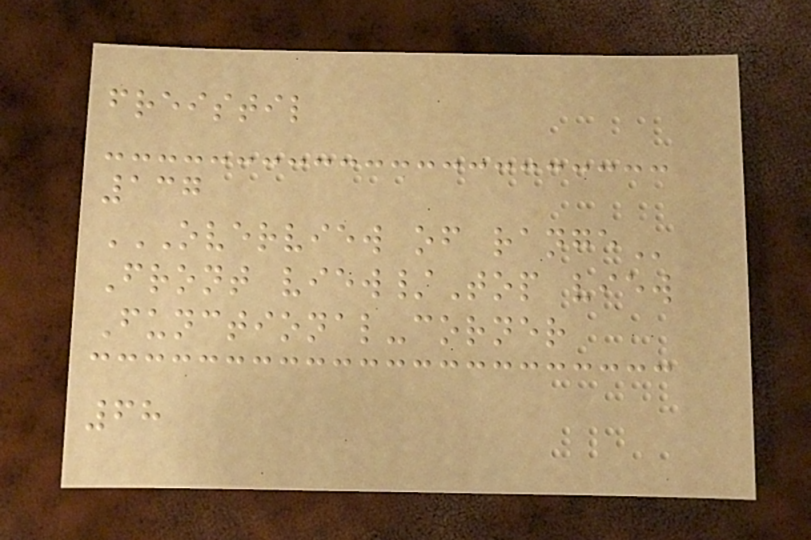freistil
137
OVERVIEW OF RANGE
Front view/Top view
Functional-corner
68
